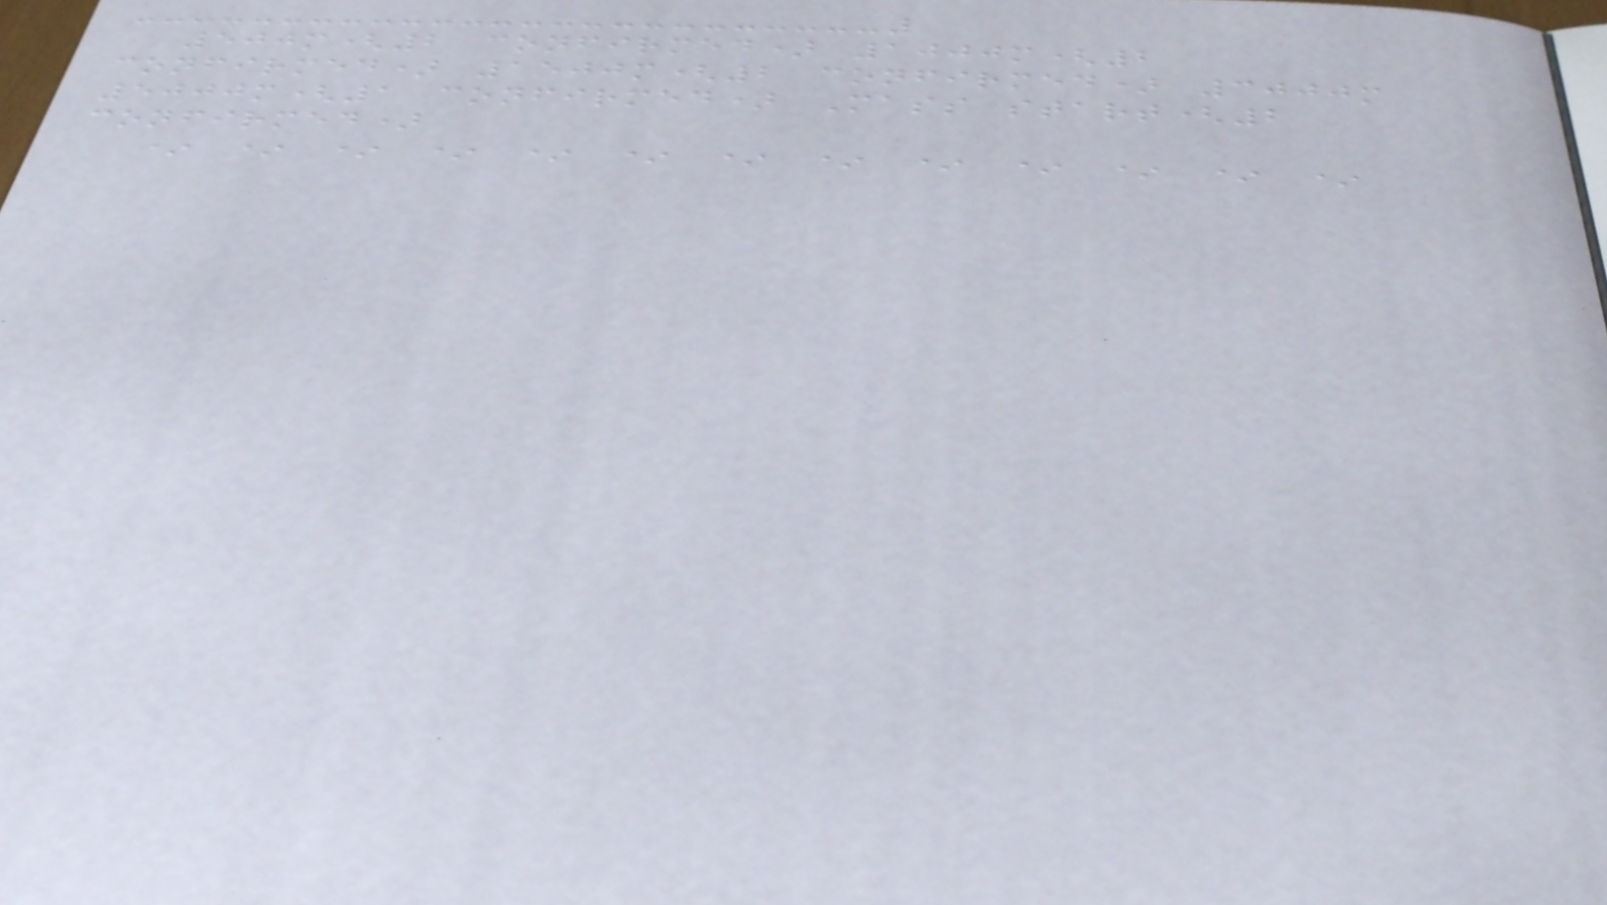500m(2 confirmed) 1000m(2
confirmed) 1500m(2 confirmed) 3000m
5000m(1 confirmed) Mass start(2
confirmed)
* * * * * * * * * * * * *
